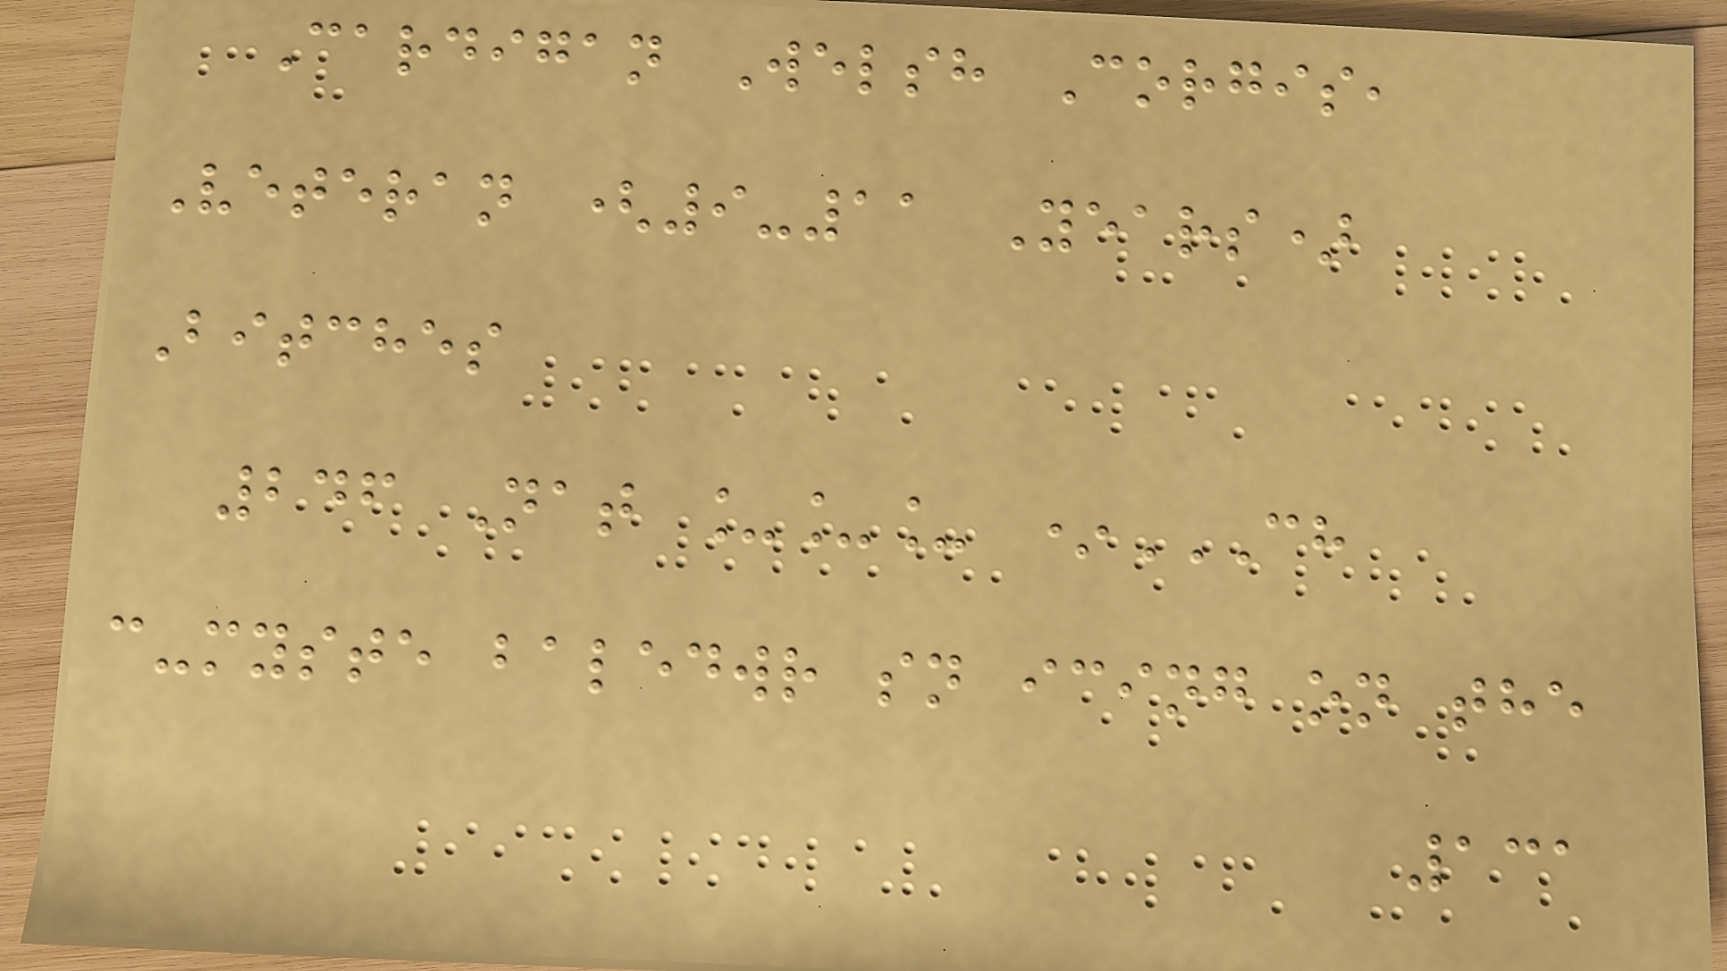Cardigan Welsh Corgis,
Veteran (9-11 Years)
Bitches
246 Nat ___ *CH
C-MYSTE BALEDWR SN ICING ON THE
131
